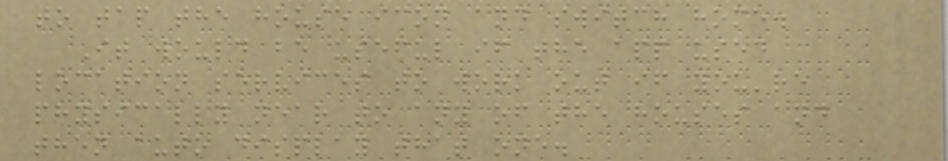to tap the house icon and switch home.
It would be useful if the app used
location services to work out if you're
physically near to any of the houses and
then auto display that one.
